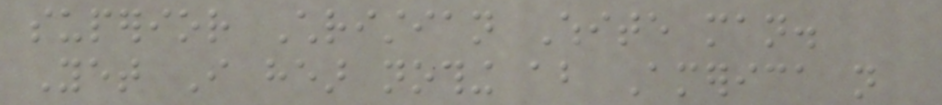superior Christian White man.
Yet I hear nothing about America not
